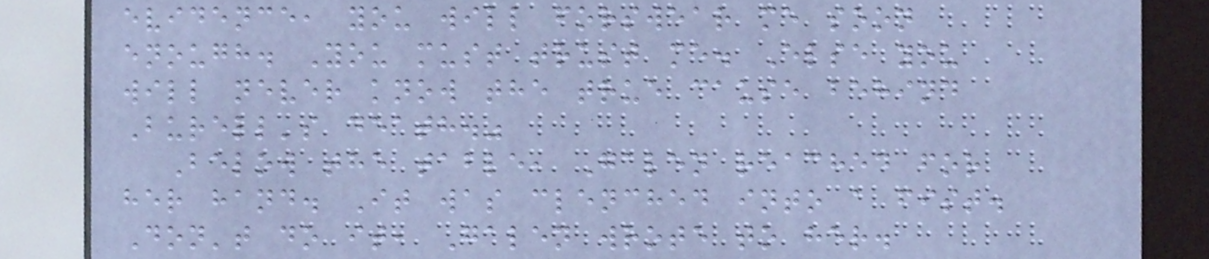evidence, you will forswear me soon
enough. You must trust me. Else you
will never know the true cause behind
Burell's death."
Below the table, Galen reached for
her hand. It was clenched into a fist.
Don't do it, Galen wrote to her.
